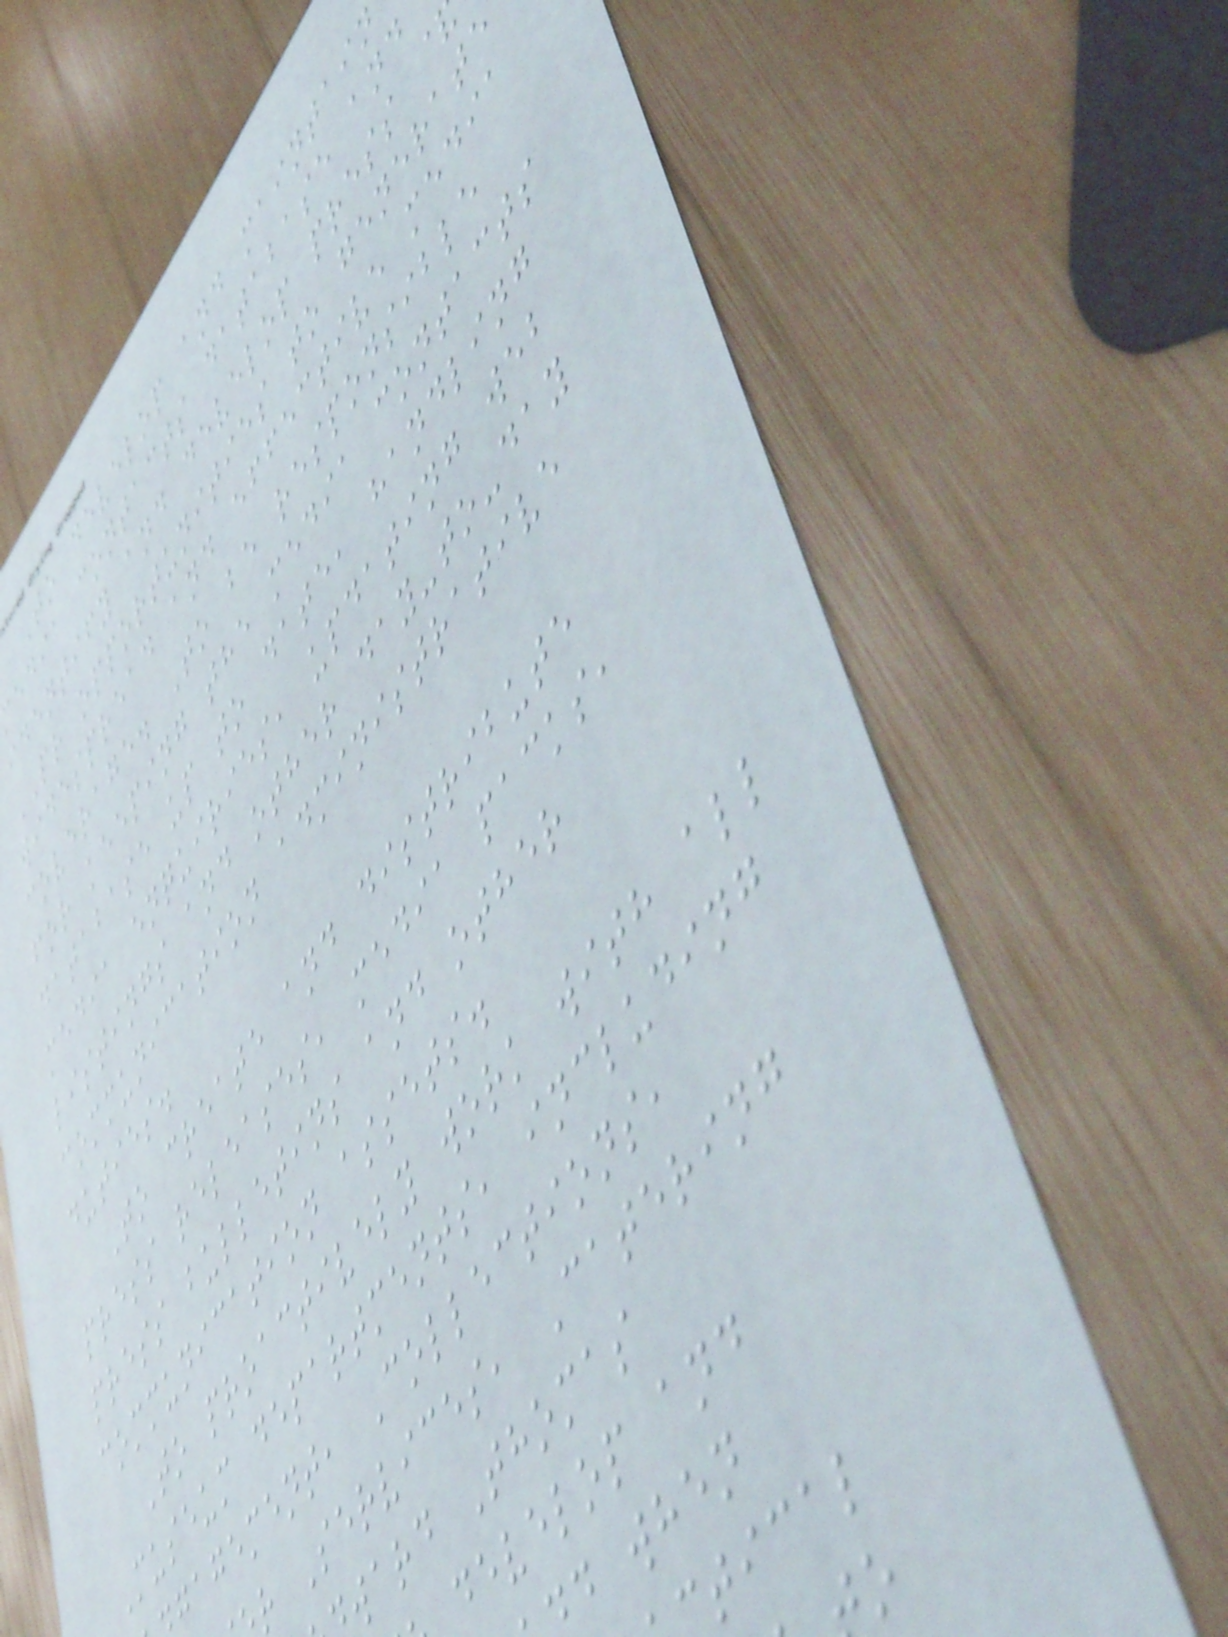To develop and maintain
edia contacts database and
identify and develop press
PR opportunities to generate
widespread and effective media
coverage. To be responsible
for keeping the media contacts
database up to date, handling
media enquiries, updating web
listings and other day-to-day
communication administrative
duties.
To create and distribute
press releases, media packs,
press bulletins and other
communication assets.
To proactively work with all
Museum departments, including
gagement, Collections,
r Services, Catering
ward Thomas
develop and
